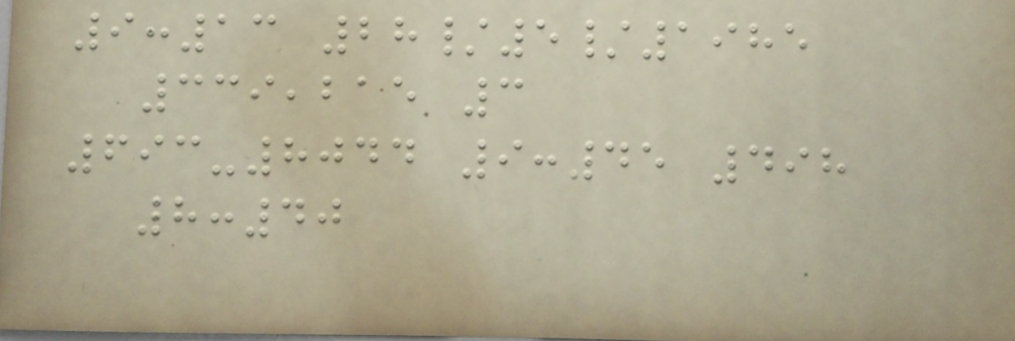9:13 28/5/1985
339,215 3
693-8044 9:45 498
8:40
